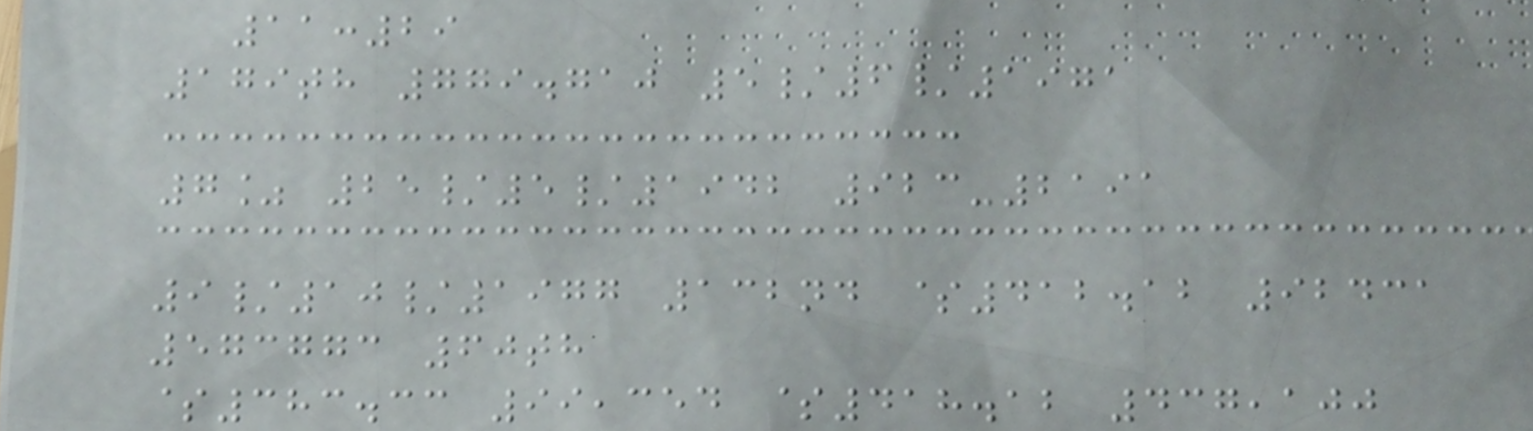11:29
179th 779.710 5/6/1971
7% 25/5/1942 923-2191
9/10/1977 132nd $412.12 92431
573773 60th
$383.33 99,354 $418.12 437,100
